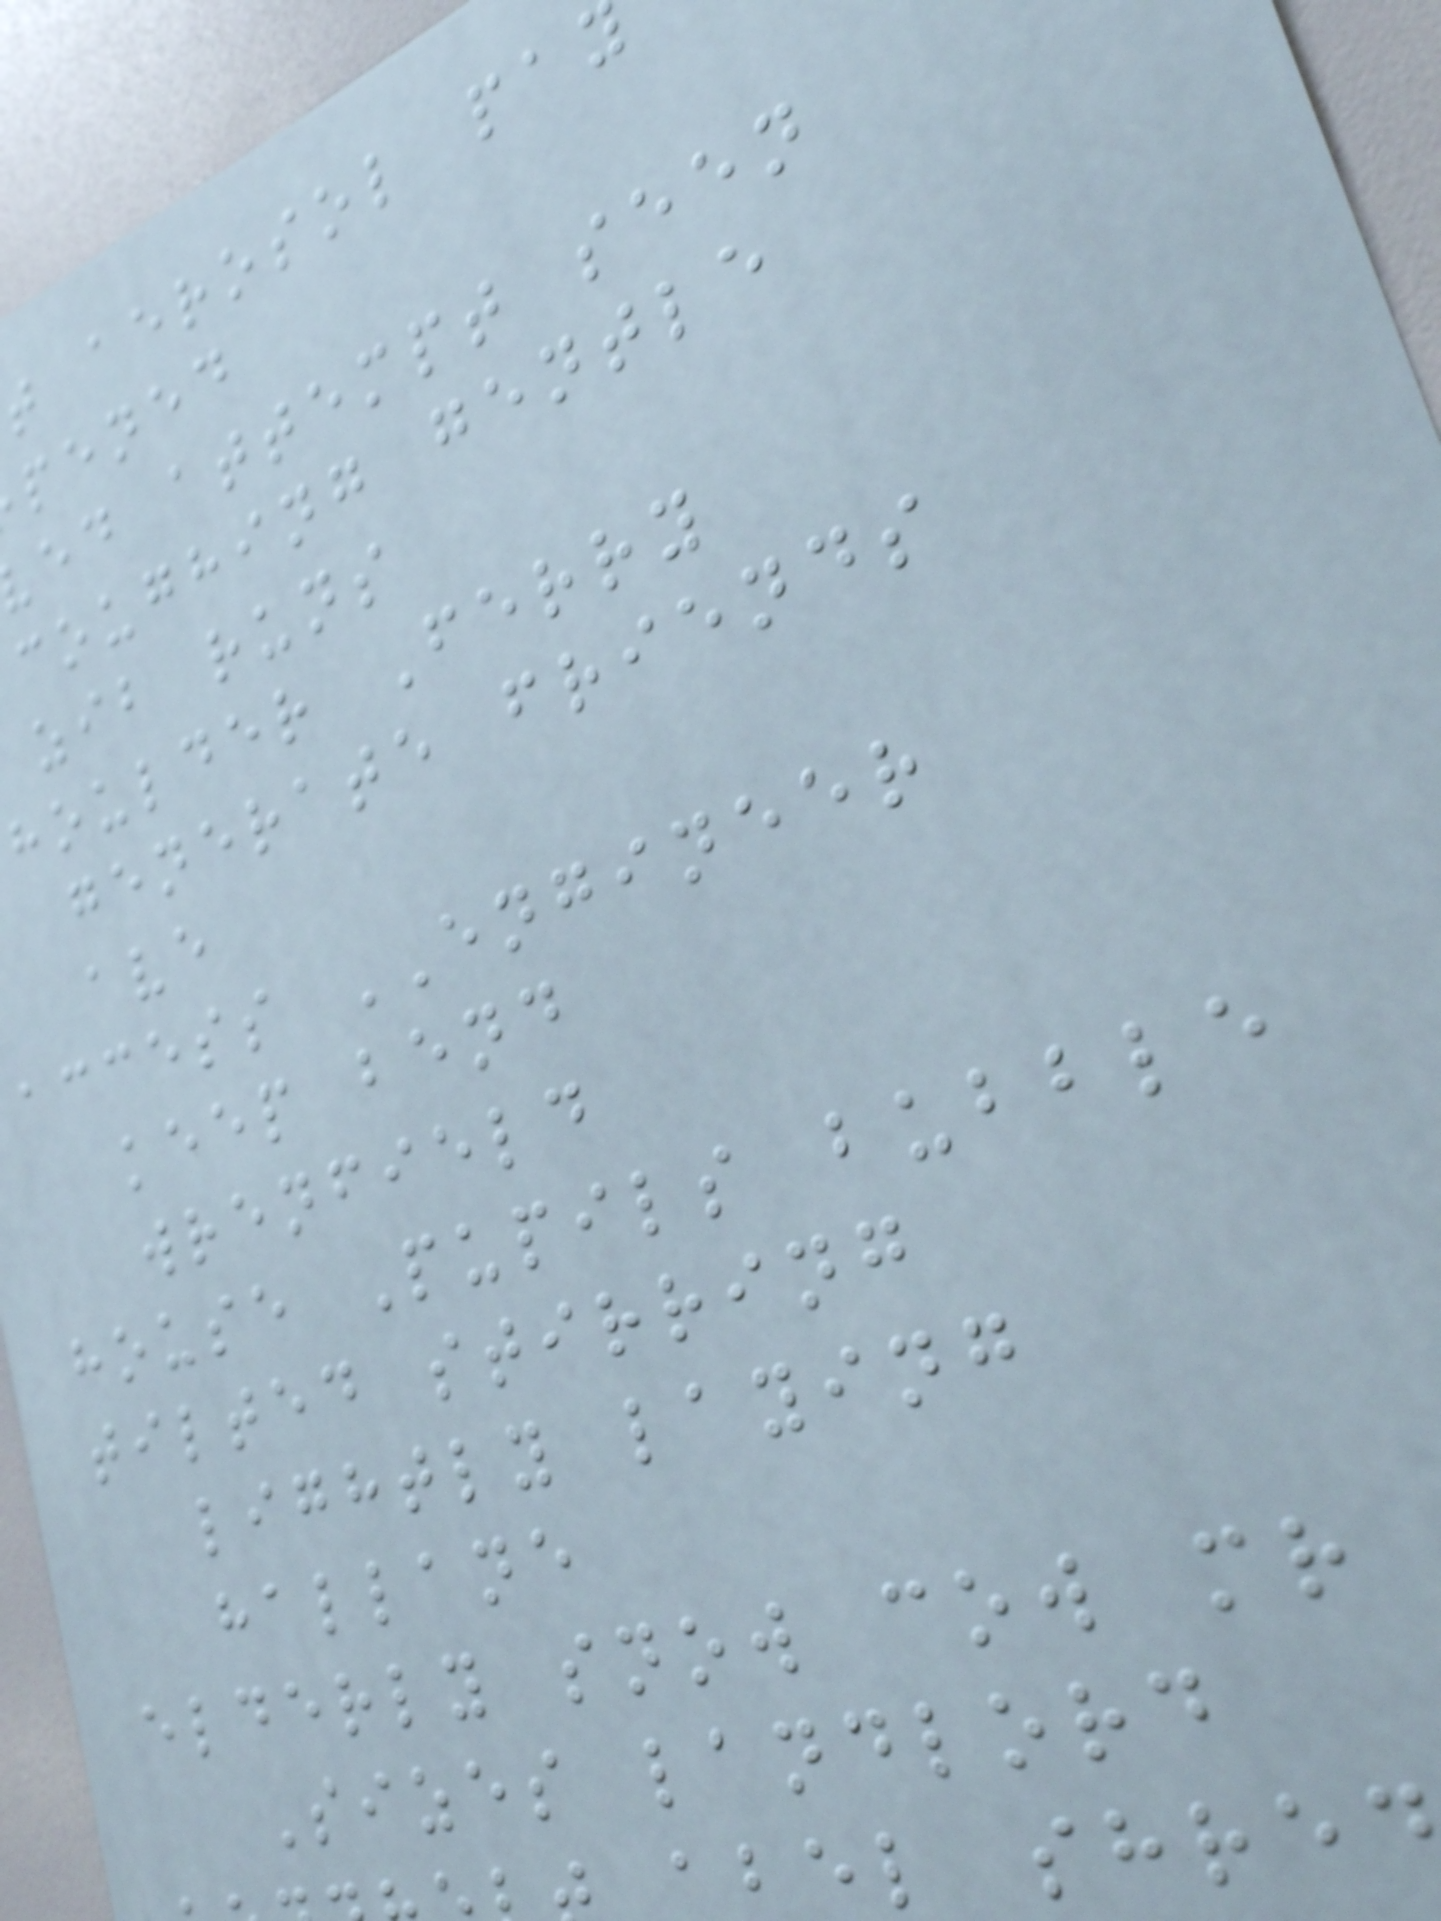t aerosol pa
pened
ed attempt seen
coughing gentle
zib runs
houlder Ferry
generate friends
ave
access ENGINEER
keep bend
wrenfield
house Pupils bubble
tilted stirring
lightly laying
hallane
elderly snow cow mr
Sizes landlord
bel shre
